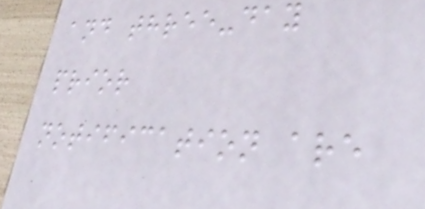and three-day
prior
notification are
